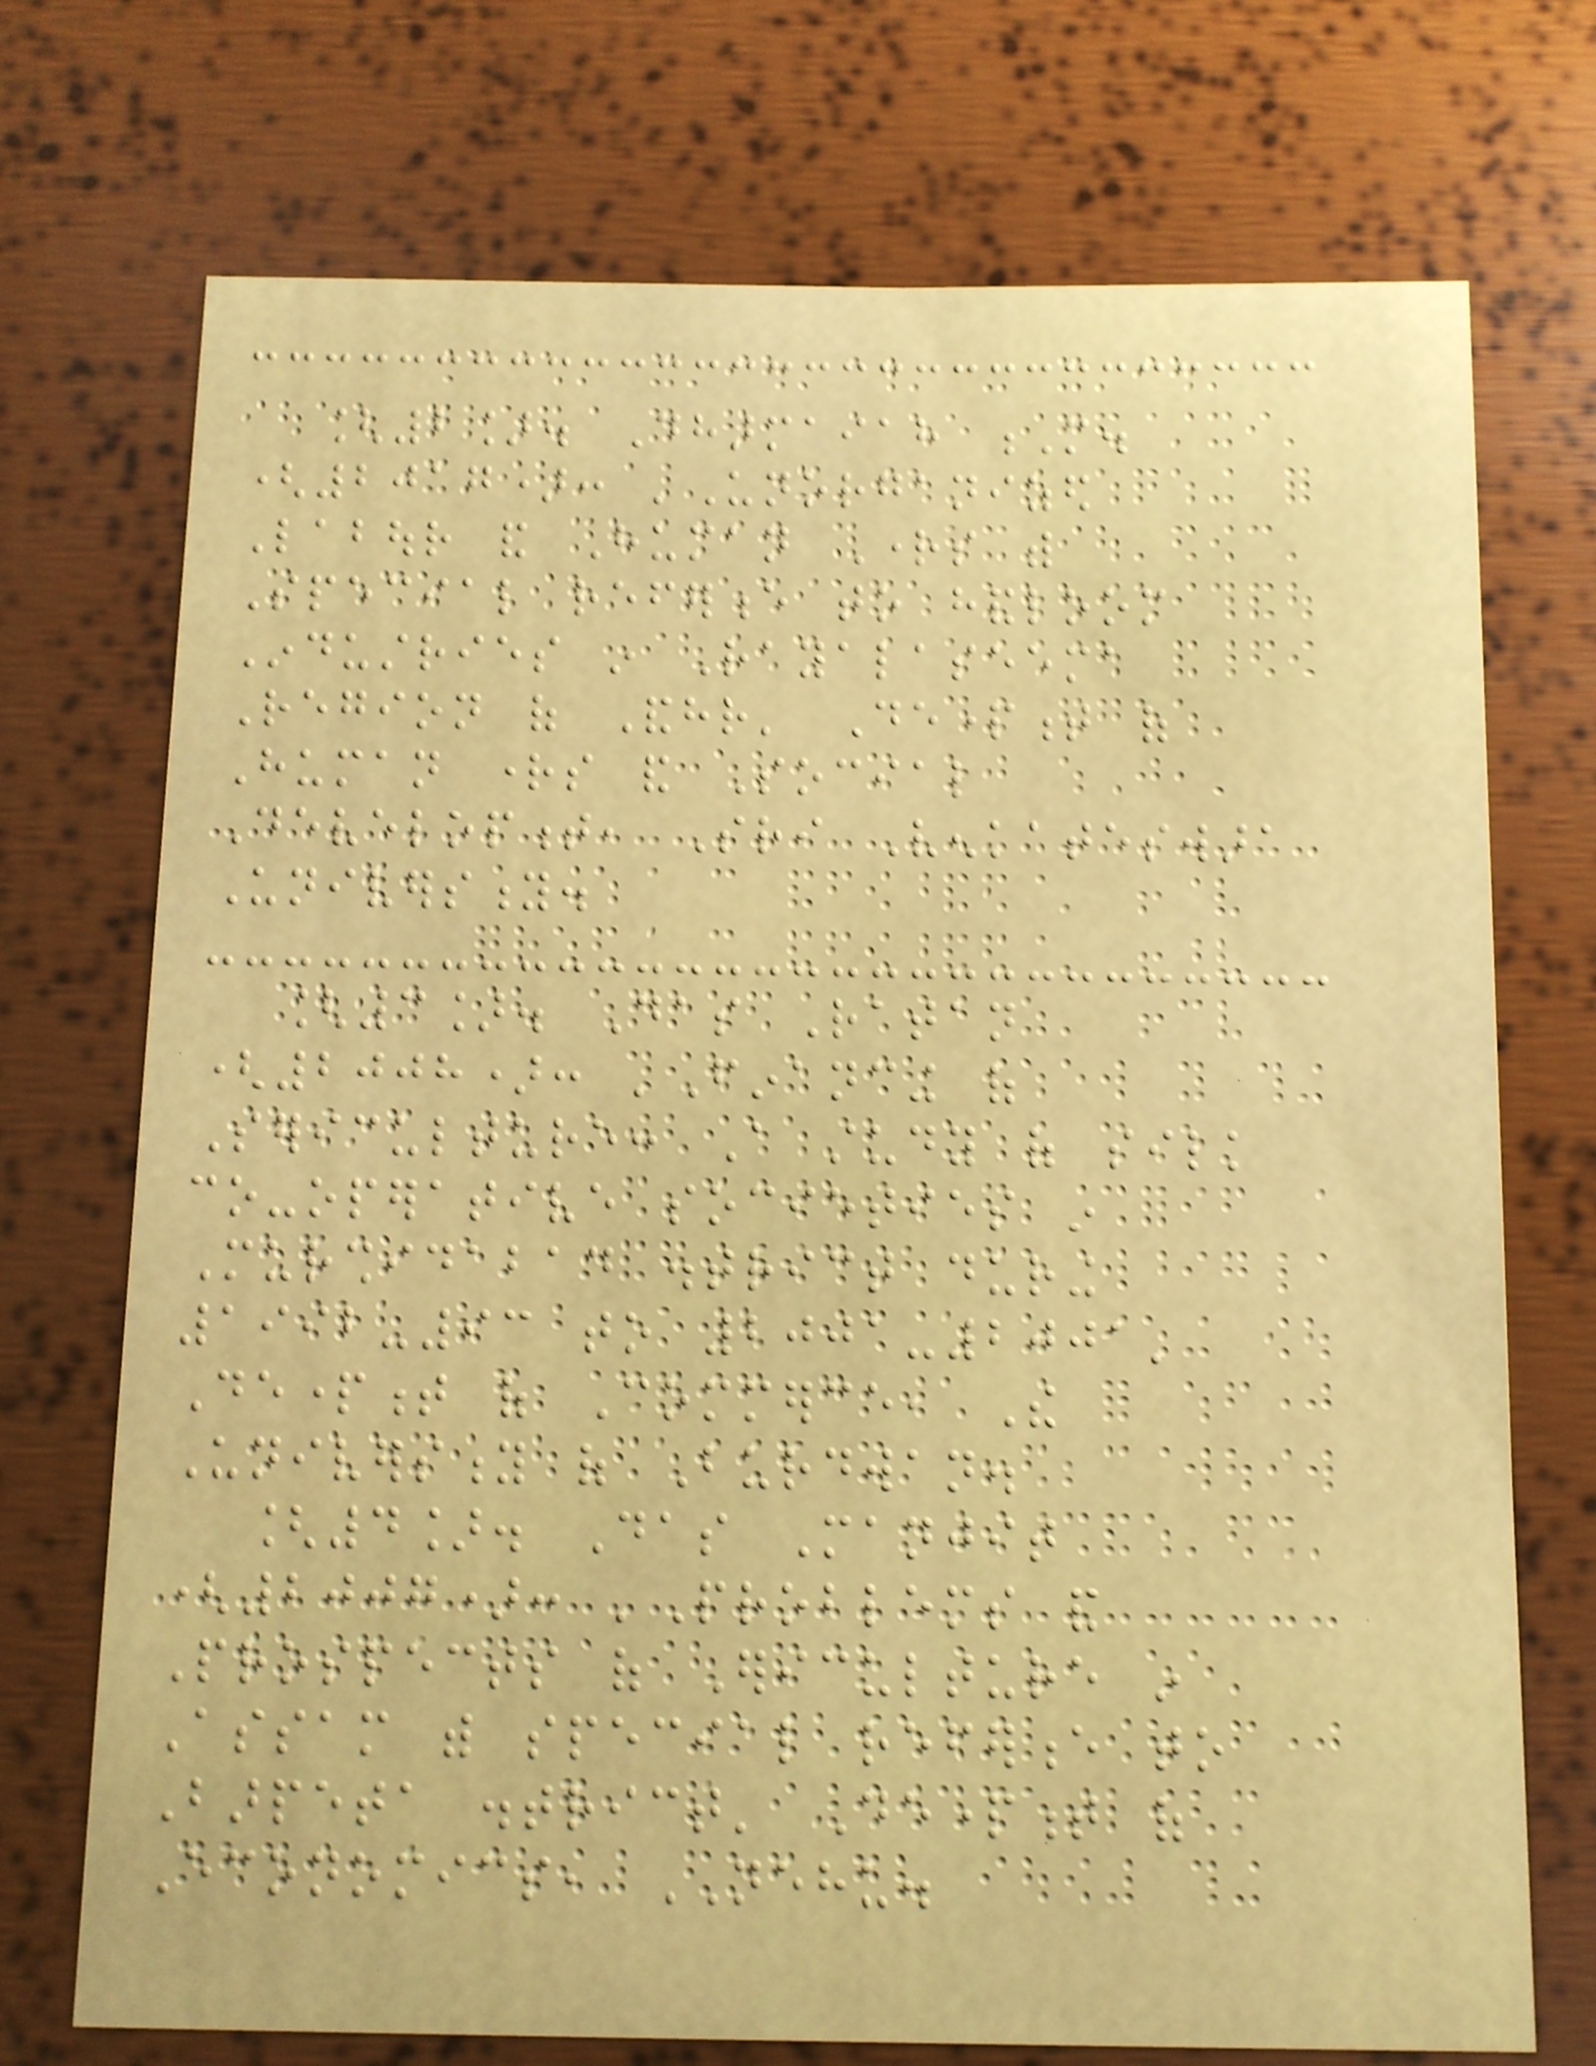[2]. Dharmaiah M.
(2017): 'Unorganized
Labour and Human Rights with
Special reference to handloom
Industries in Rayalaseema
Region of Andhr' Department of
Human rights and Social
Development, Sri Venkateswara
University.
[3]. Das Ratan
(2008): 'Financing of
Sericulture: A study of silk
co-operative societies in
Murshidabad district during
1992-93 to 2001-2001'
Department of Commerce, The
University of Burdwan.
[4]. Das Manjit
(2007): 'Problems and
Prospects of Ericulture in
Assam with special reference to
Barpeta district' Department of
Economics, NEHU.
